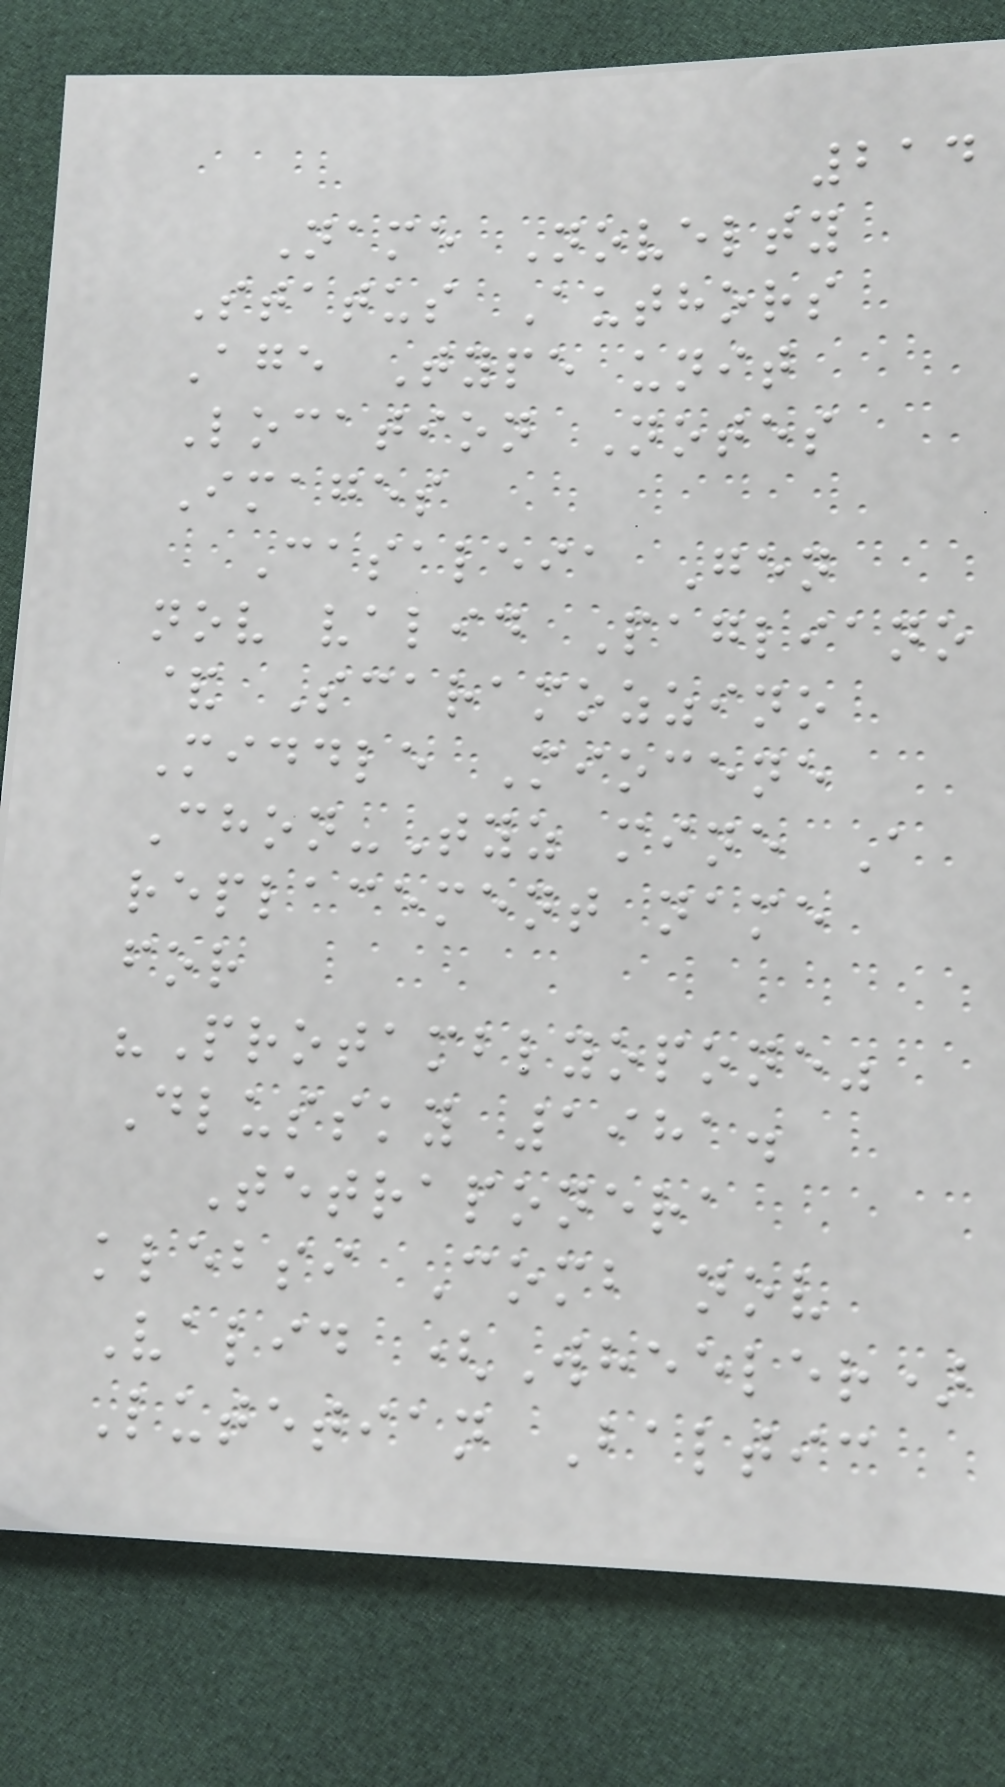214
Name Novelty
Status Authors
Age Type unit
Location Notes
Images
Casaleia Gen
nov valid Pagliano
& Scaramozzino
Middle Miocene
Chon-Tyz mine A
replacement name
for
"Protamblyopone"
Dlussky 1981.
Tetraponera
klebsi Comb nov
Valid (Wheeler)
Lutetian Baltic
